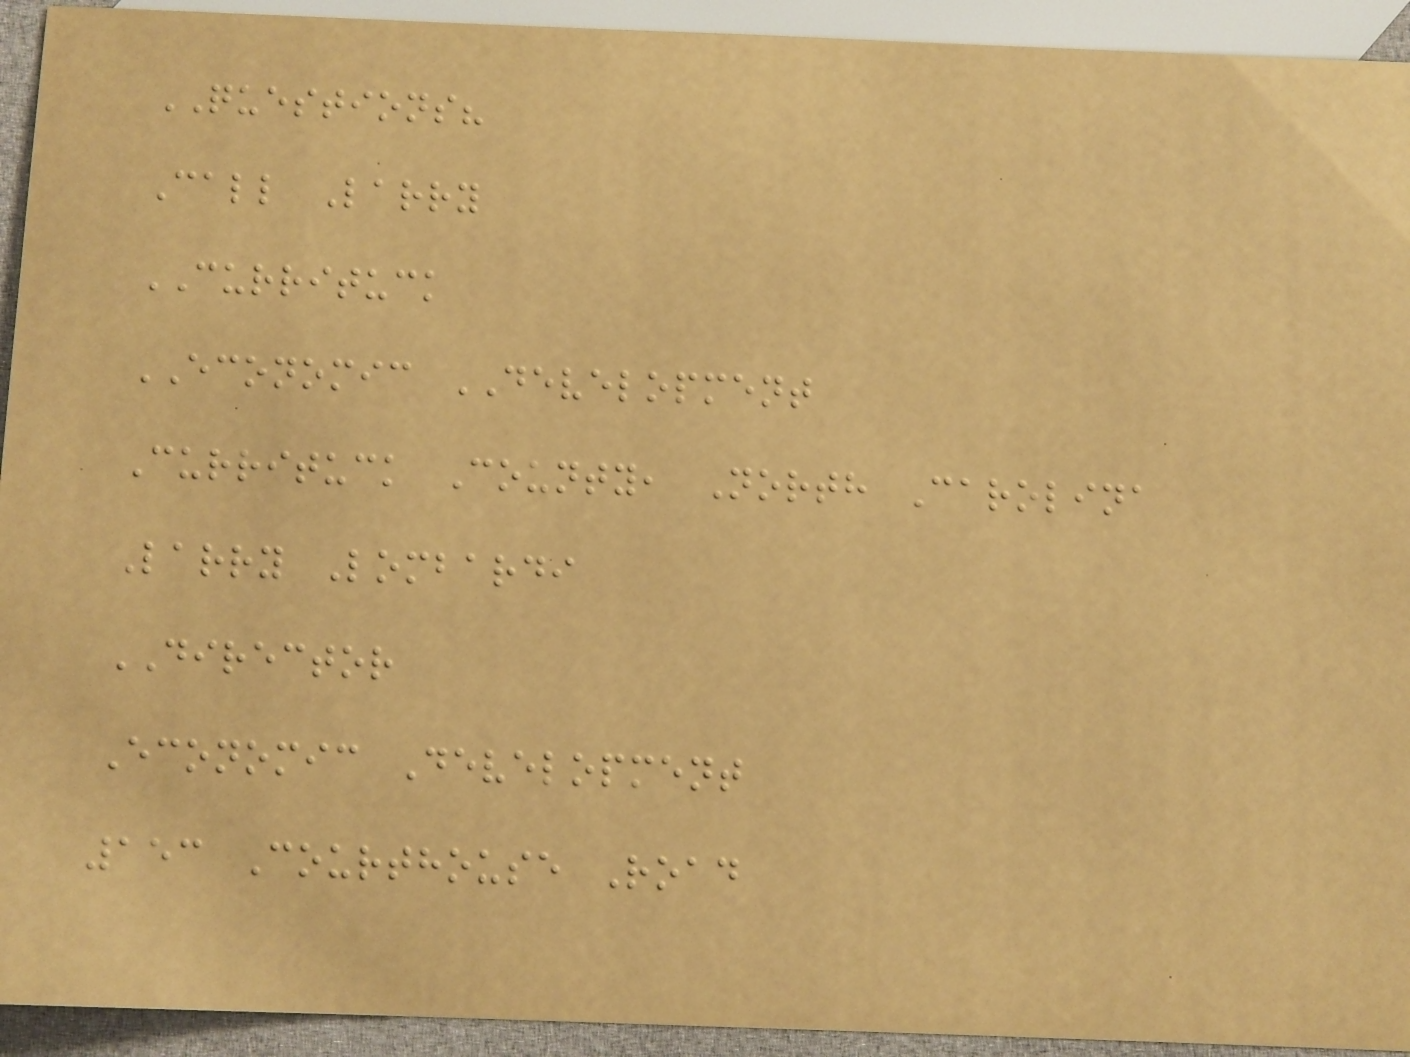QUESTIONS?
Call Larry
CURRITUCK
ECONOMIC DEVELOPMENT
Currituck County, North Carolina
Larry Lombardi
DIRECTOR
Economic Development
153 Courthouse Road
